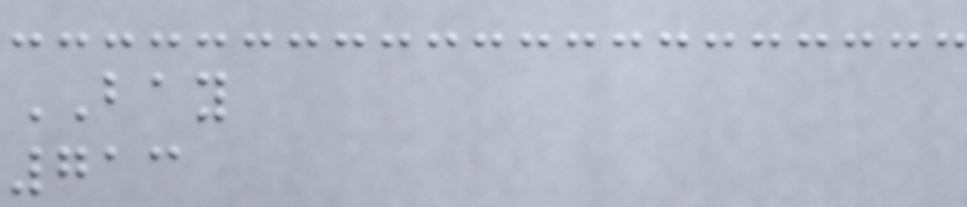BAY
713
